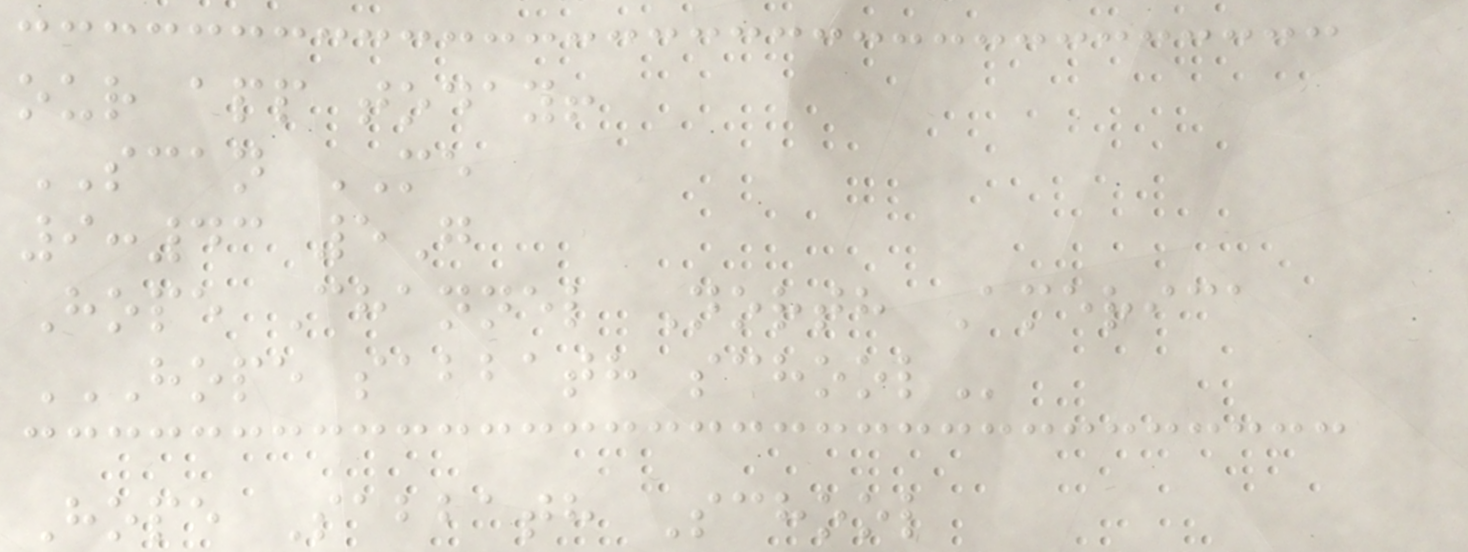our app today!
SCAN ME
9:43 5G
Hope Channel North America
HOPE SABBATH SCHOOL
Hope Sabbath School
